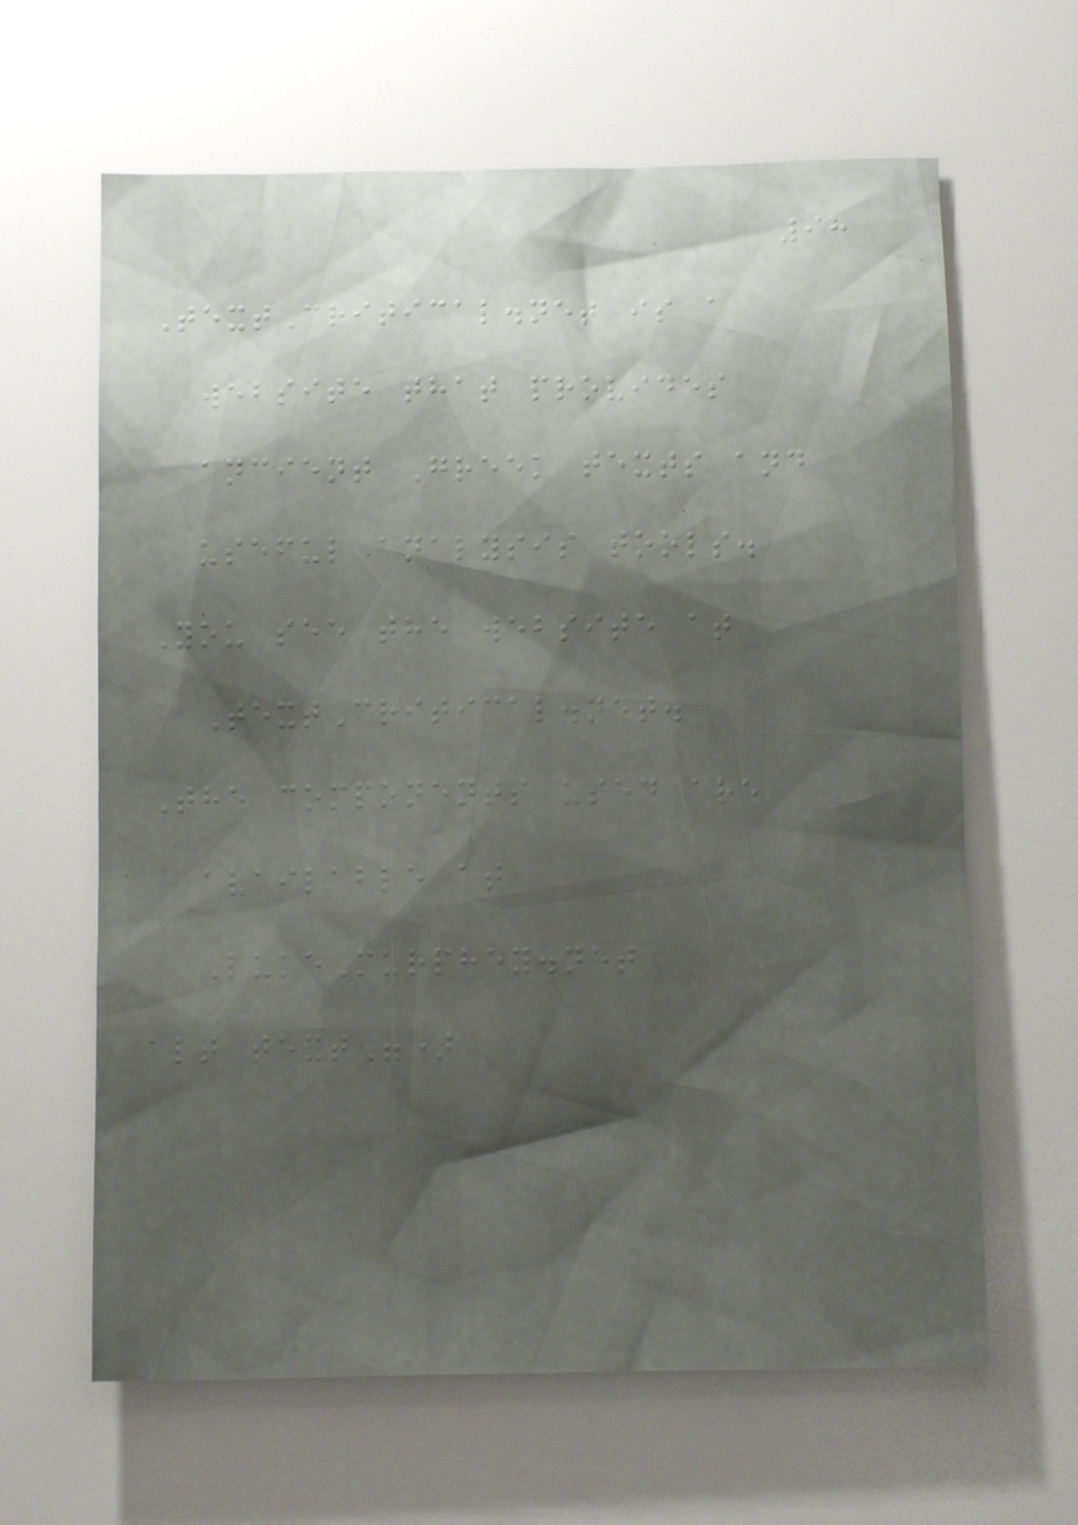98
TextCritical.net is a
website that provides
ancient Greek texts and
useful analysis tools.
You see the website at
TextCritical.net.
The components used are
available at
LukeMurphey.net
alt text")
